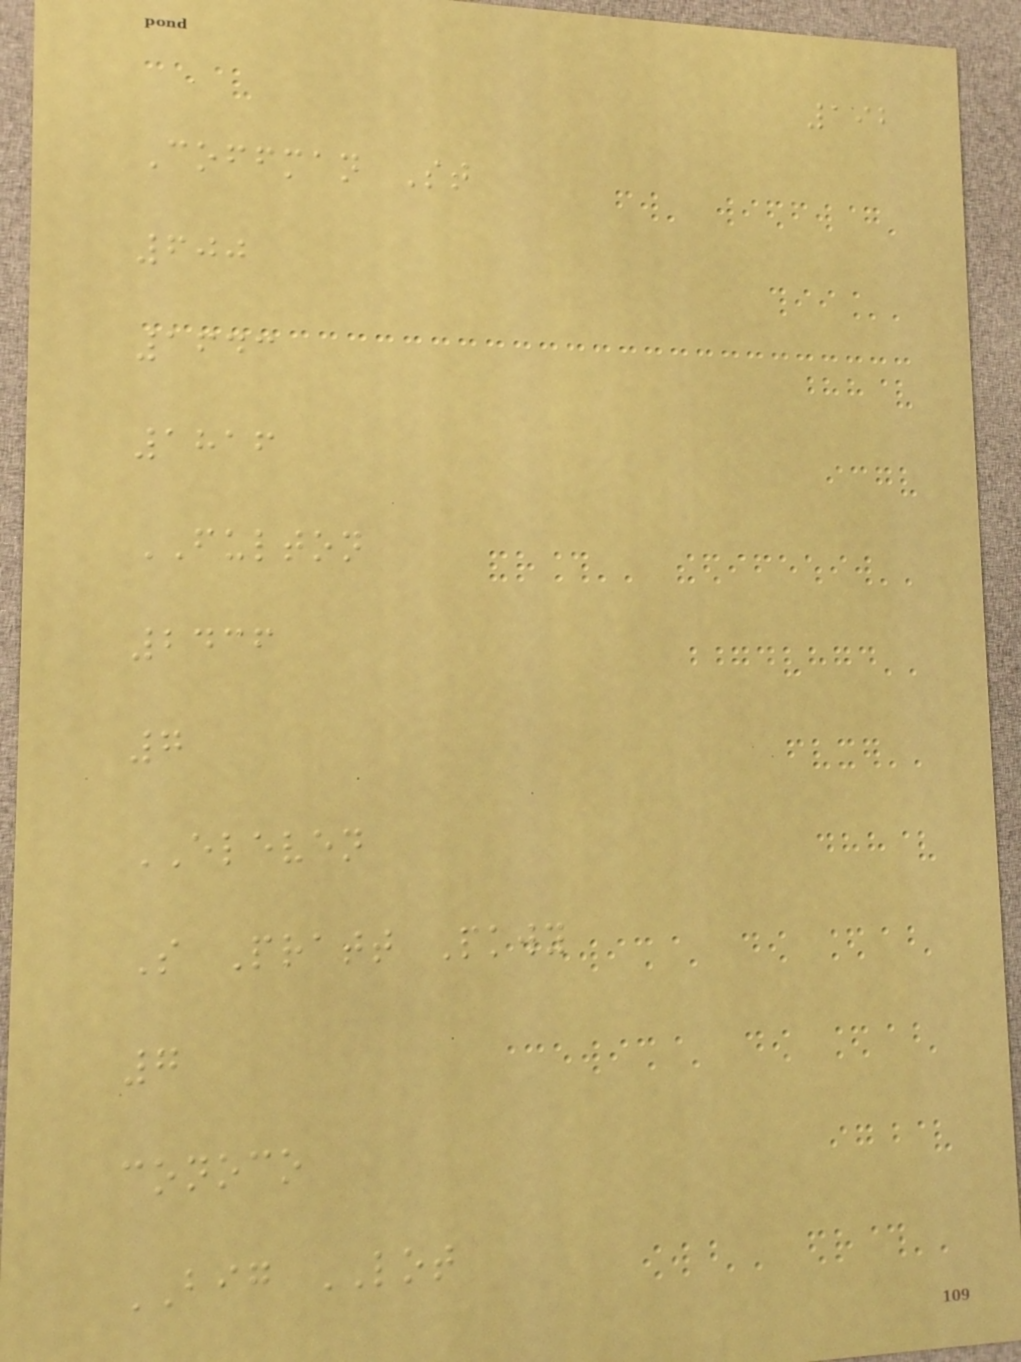192
Coffman St
600
1643
1816
FULTON
2436
7
ELEVEN
S Pratt Pkwy
7
conoco
BIG LOT
